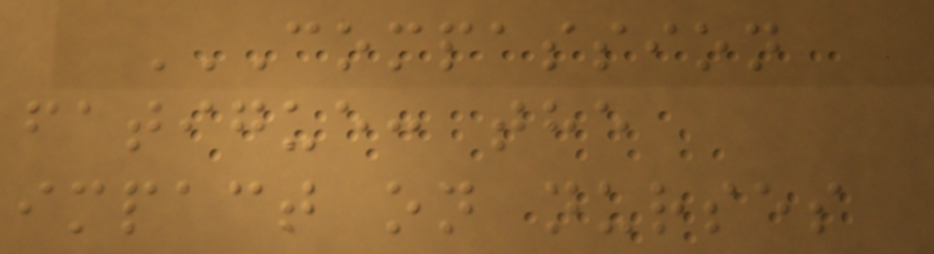COMPASSION
FATIGUE: THE
IMPACT ON NURSES
